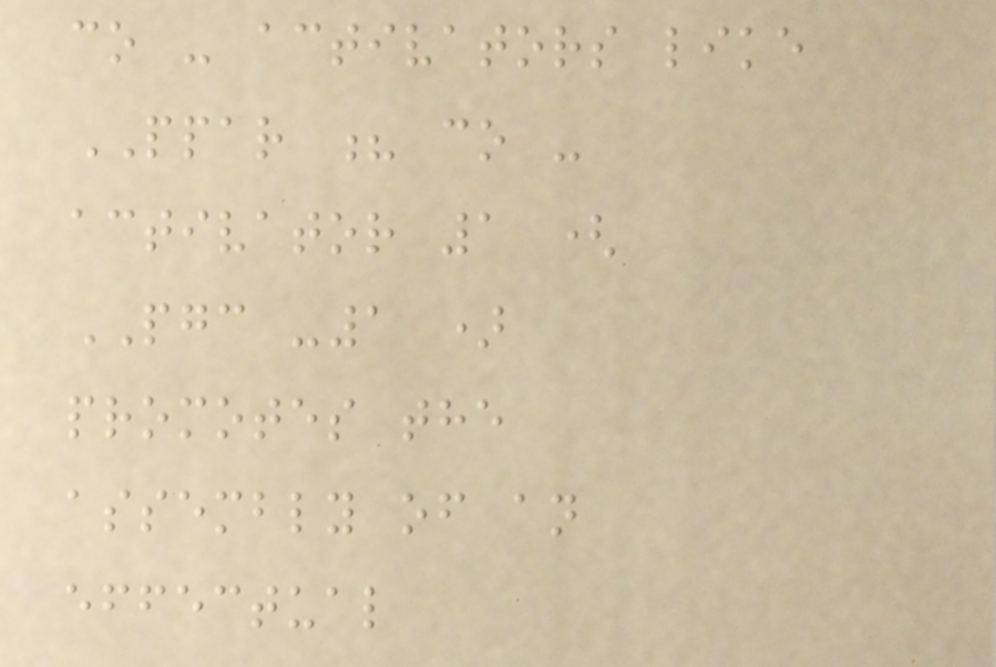co - activators like
PPAR ? co -
activator 1 (
PGC -1 )
promotes the
assembly of an
effectual
